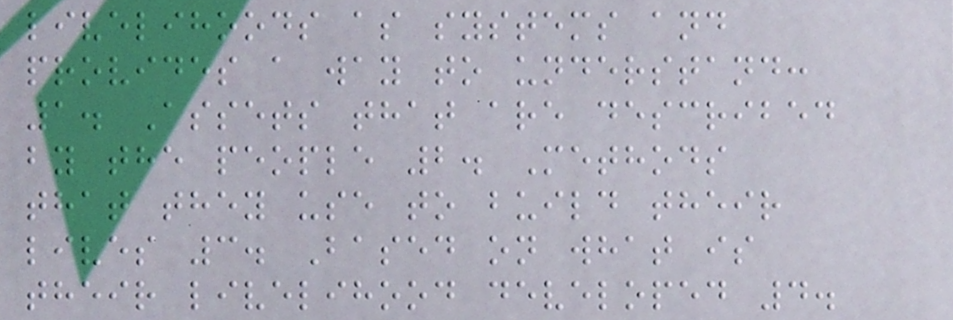livelihoods as systems and
provides a way to understand:
1. Assets that are described
by the people 2. Methods
that they use to build their
lives 3. Based on what is
their livelihood developed 4.
